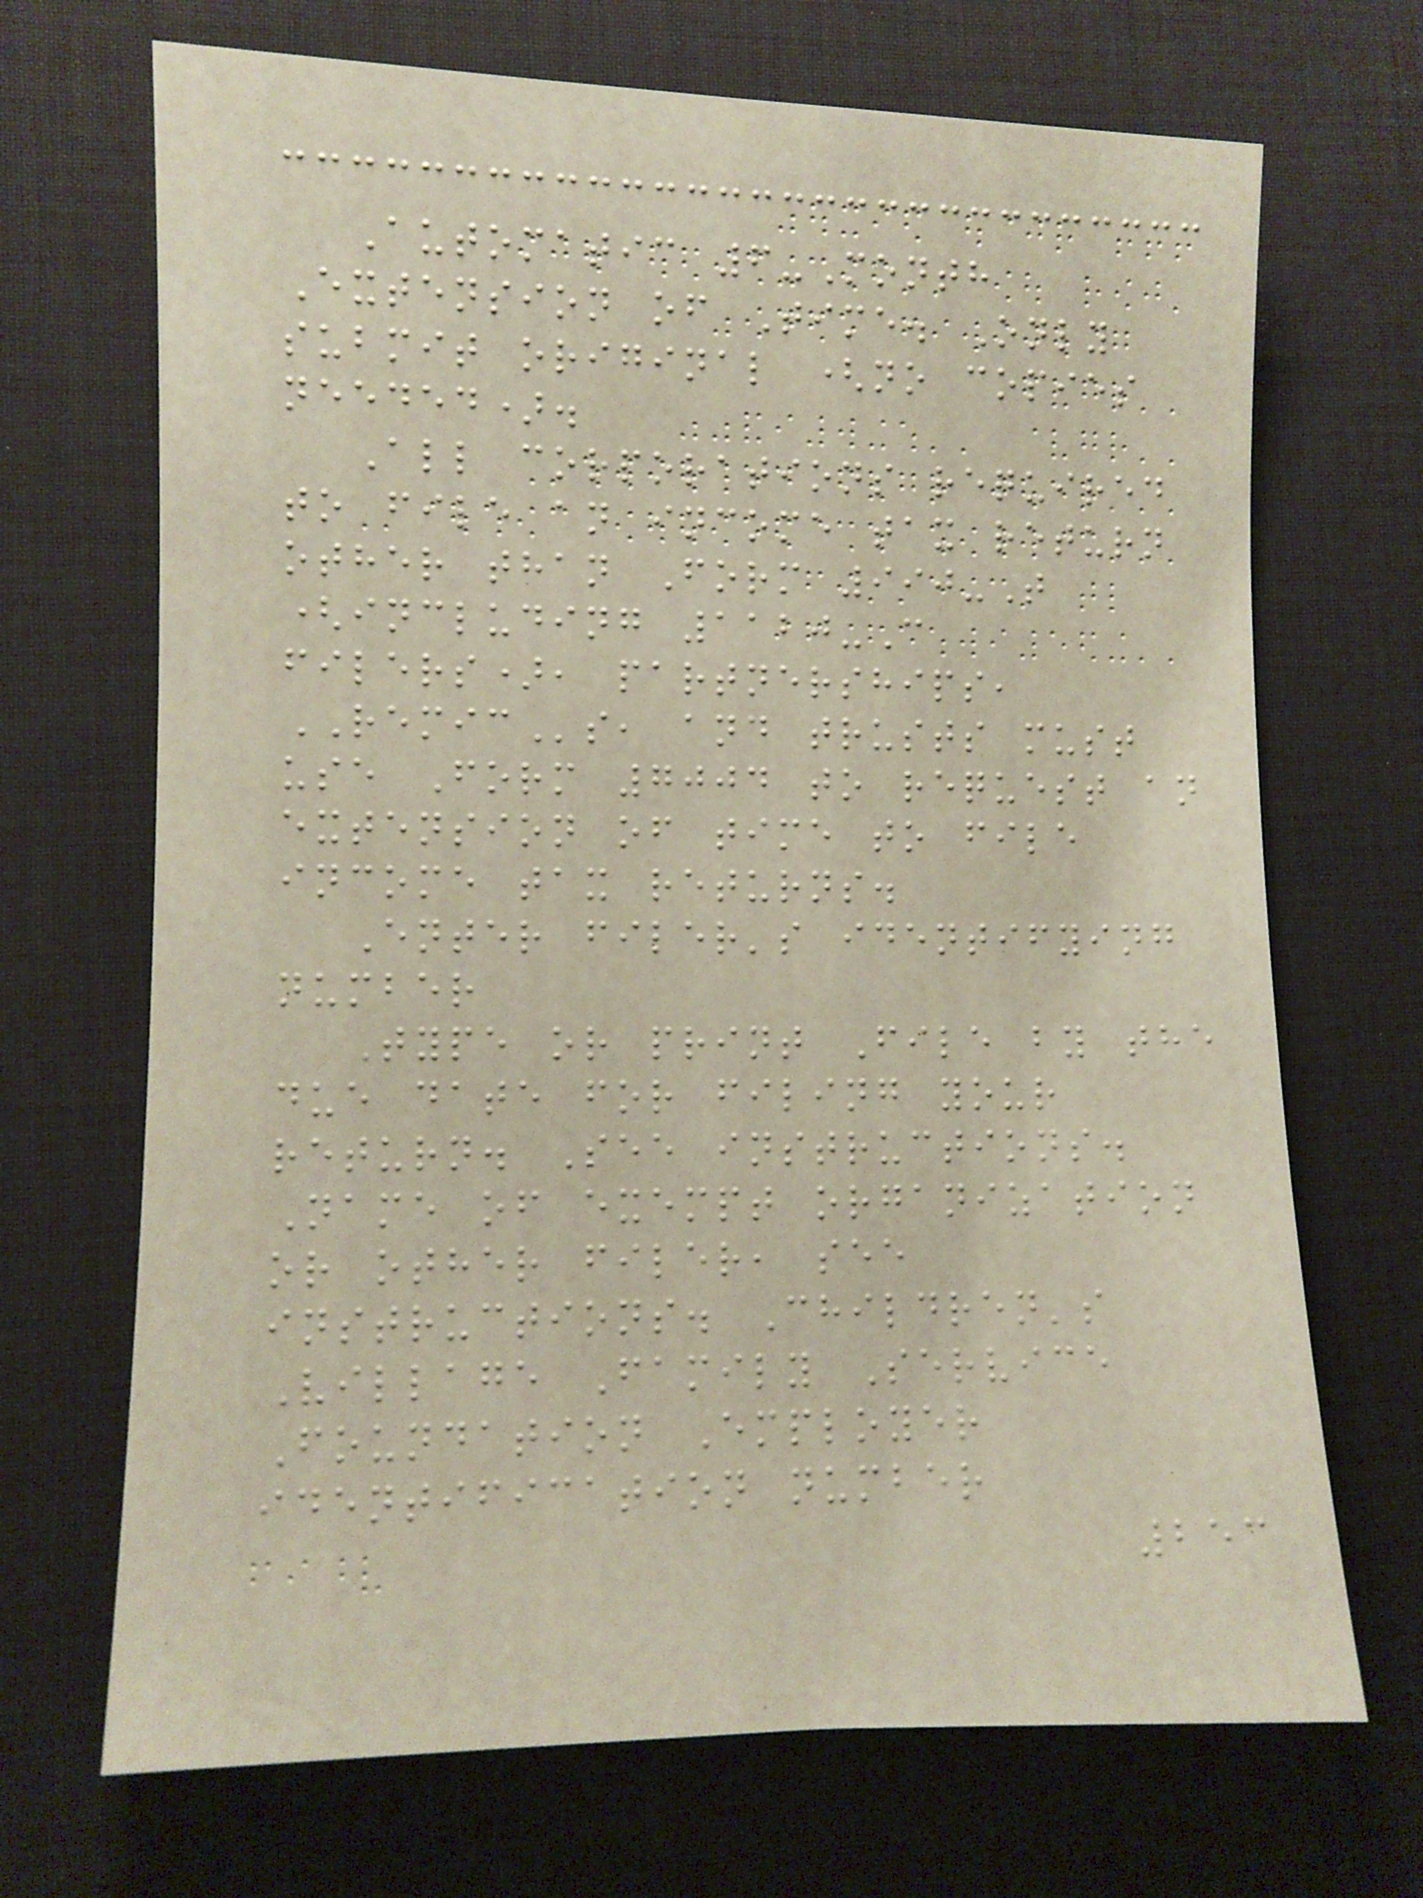Automatic 6-Month
Extension of Time. Only
submit original (no copies
needed).
All corporations required
to file an income tax return
other than Form 990-T
(including 1120-C
filers), partnerships,
REMICs, and trusts must
use Form 7004 to request an
extension of time to file
income tax returns.
Enter filer's identifying
number
Type or print File by the
due date for filing your
return. See instructions.
Name of exempt organization
or other filer, see
instructions. Children's
Village Family Service
Foundation Employer
identification number
253
